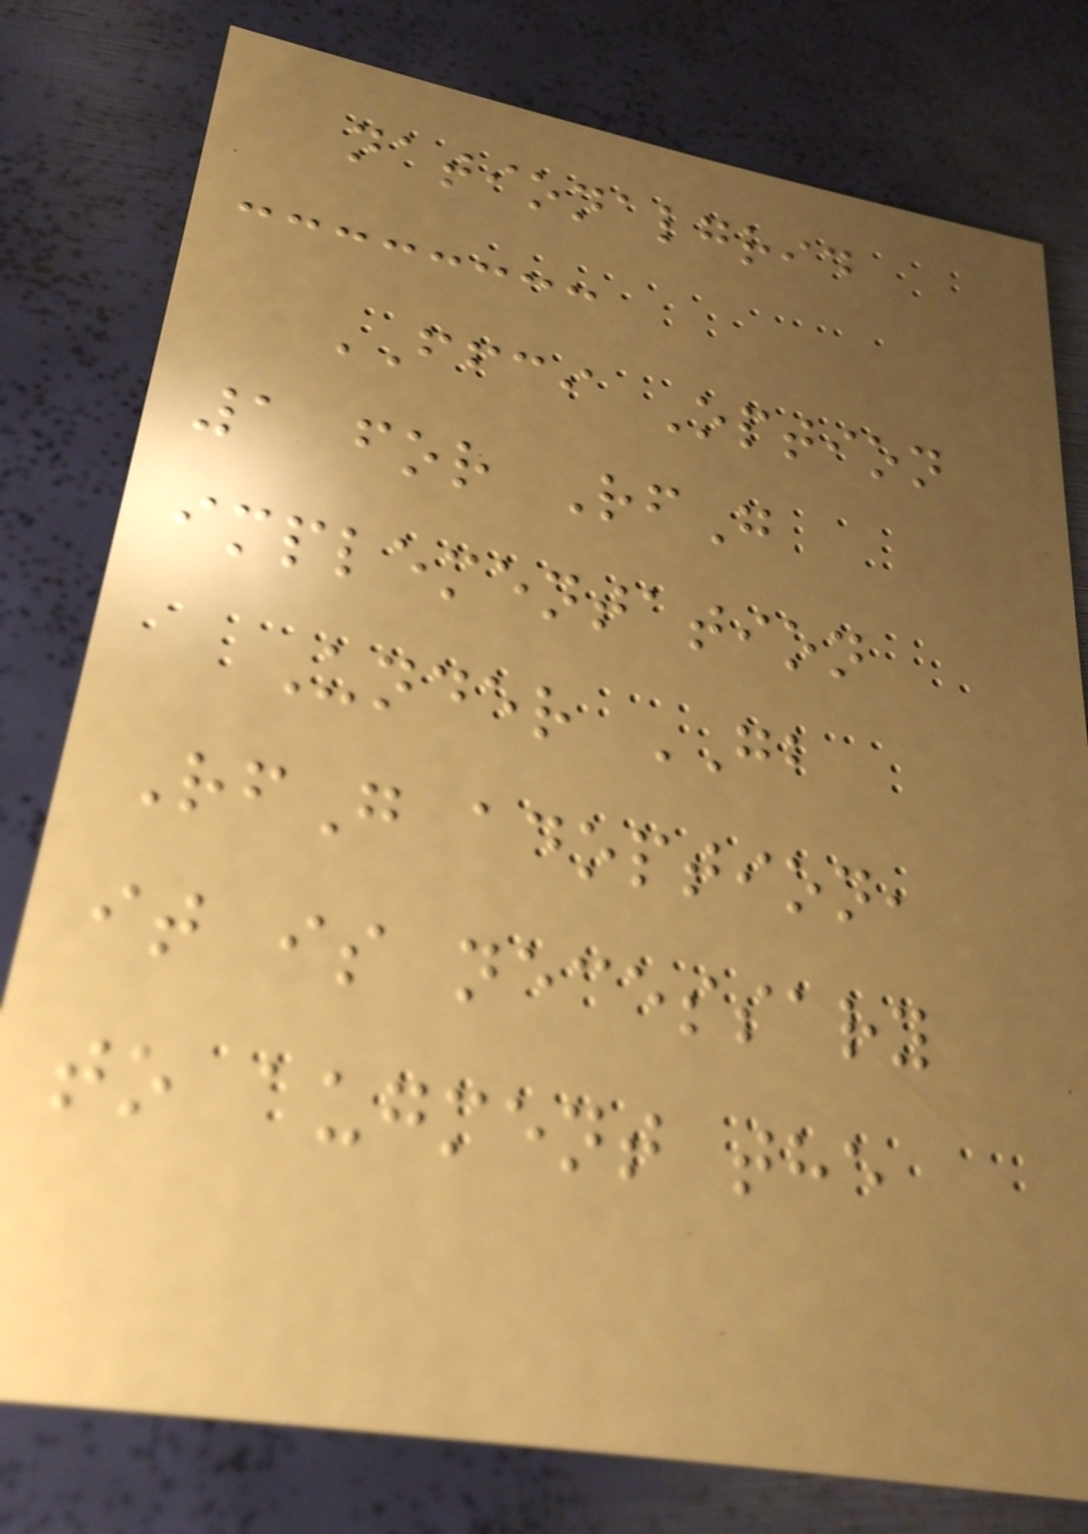nationalgrid
FFCI Option
1 for RfG
implementation
Under GB
RfG adoption,
it is necessary
to augment the
